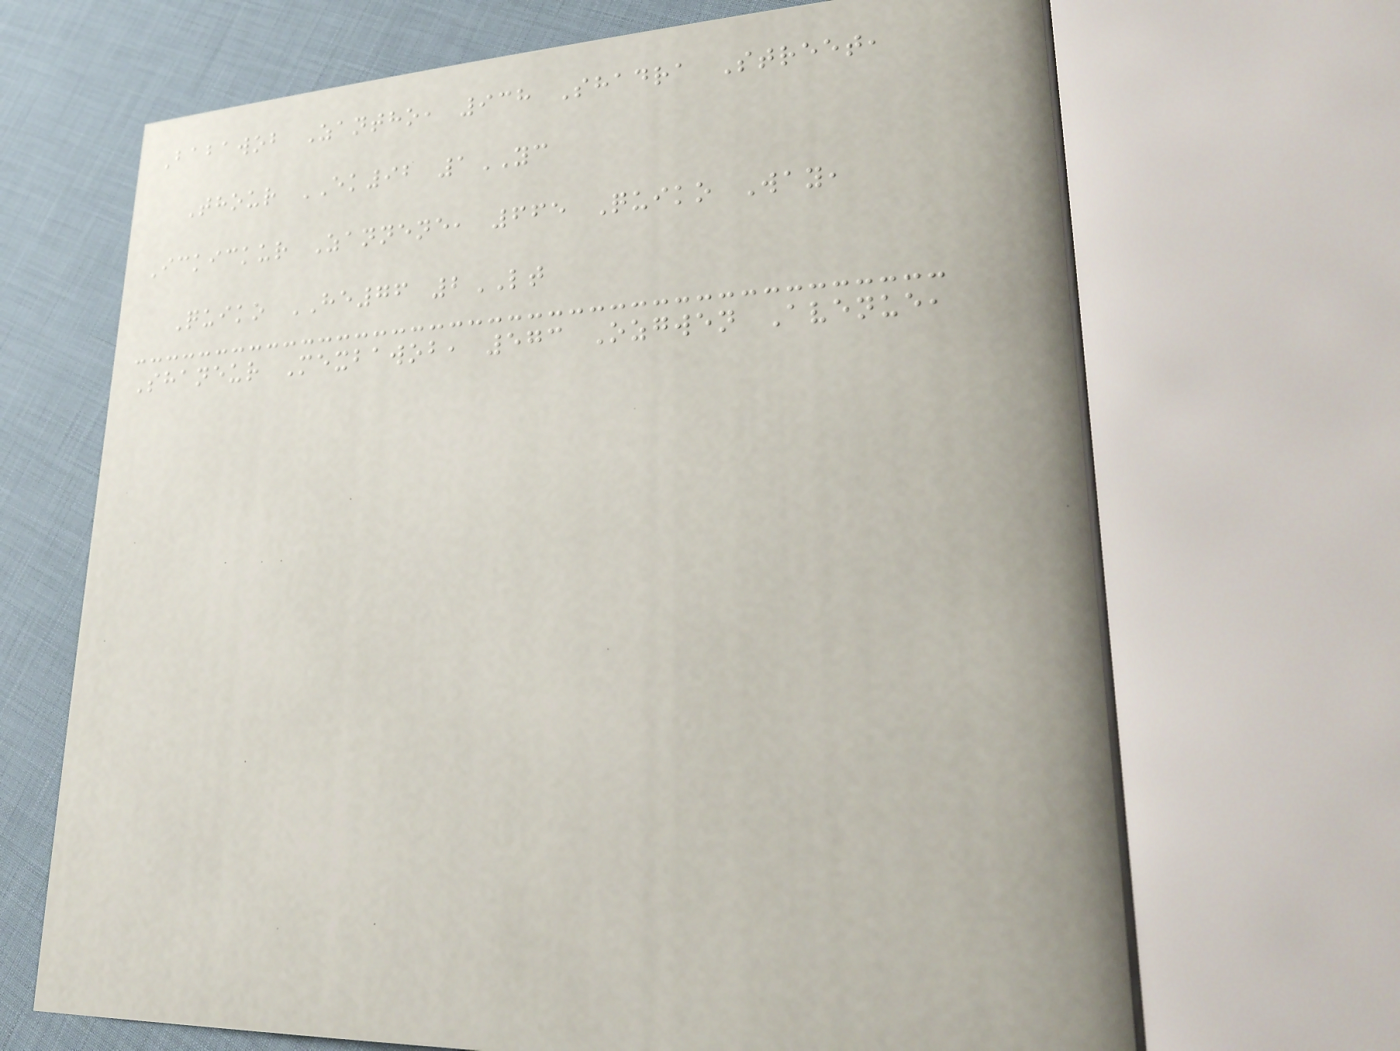Babawob Zantho, 938 Shadra Street,
Thour EK92 1YC
Ickickur Zannene, 665 Quiko Way,
Quiko HE76 2LT
Shaneur Mexbawob, 573 Ozgwen Avenue,
